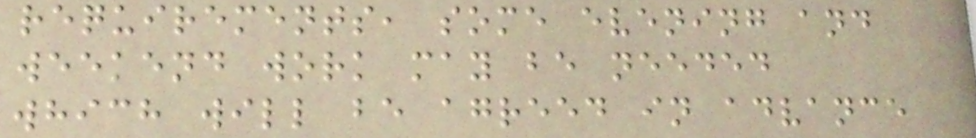requirements, some evening and
weekend work may be needed
which will be agreed in advance
